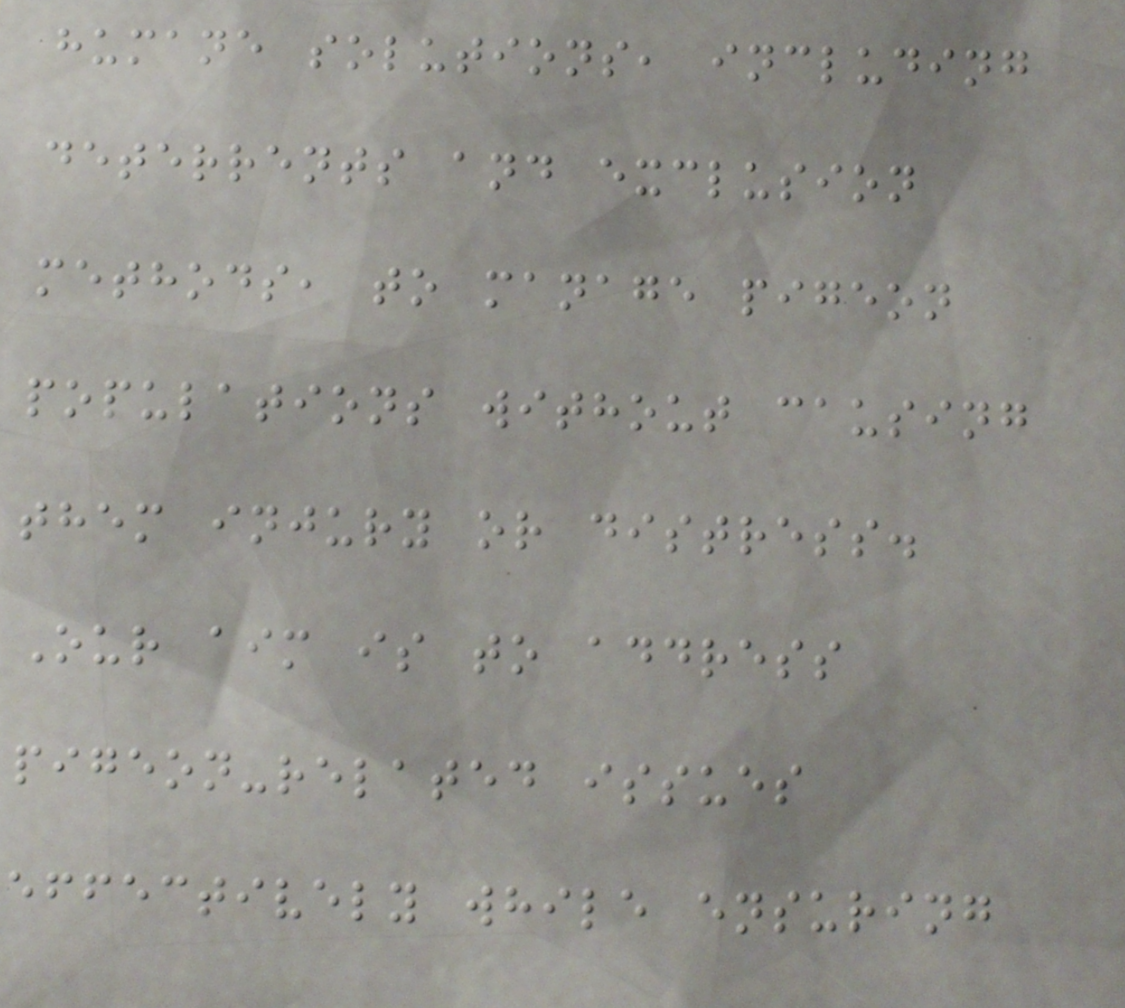humane solutions, including
deterrents and exclusion
methods, to manage pigeon
populations without causing
them injury or distress.
Our aim is to address
pigeon-related issues
effectively while ensuring
